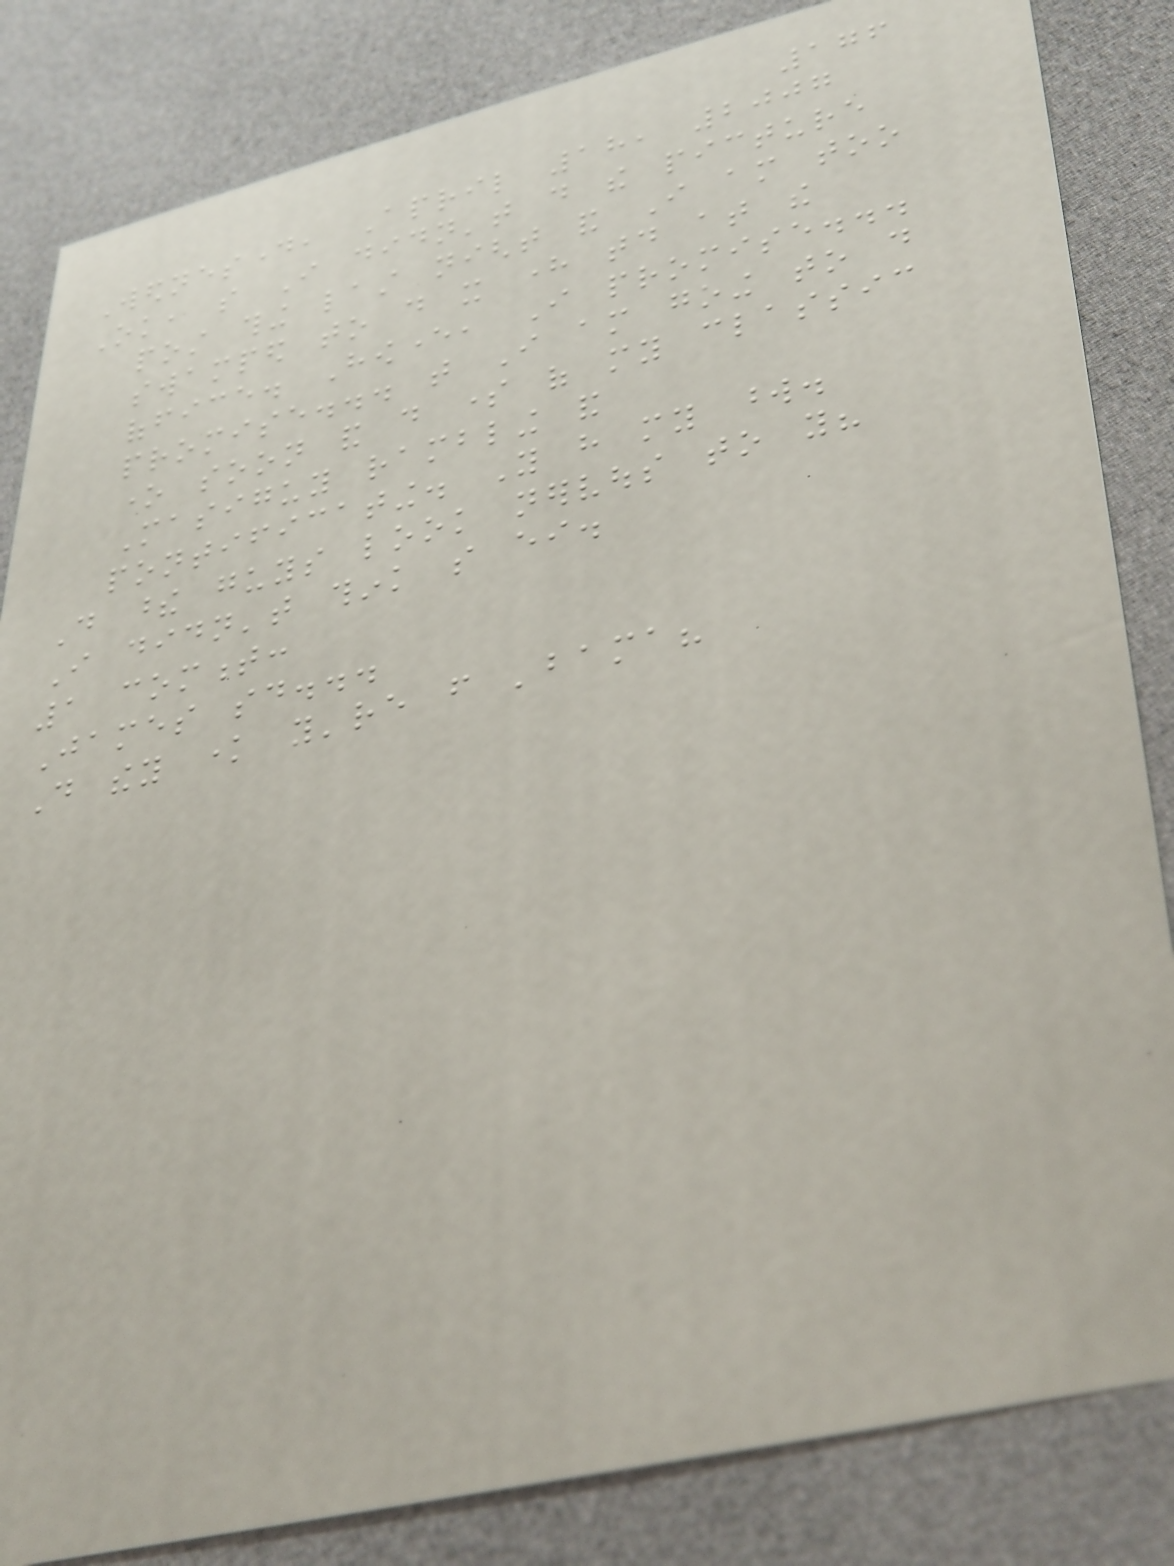176
Wednesday, April 18, 2007
Ok, so I didn't do the picture
post thing last night and I am too
swamped to do it here today at the
office. However, I promise...
promise... that I am going to do
one soon and do some of my classic
Masiguy rambling and
pontificating. You have my word.
Do these guys look nervous to you?
I didn't think so either.
1 comment:
James said...
Do they know you're from 'bama?
